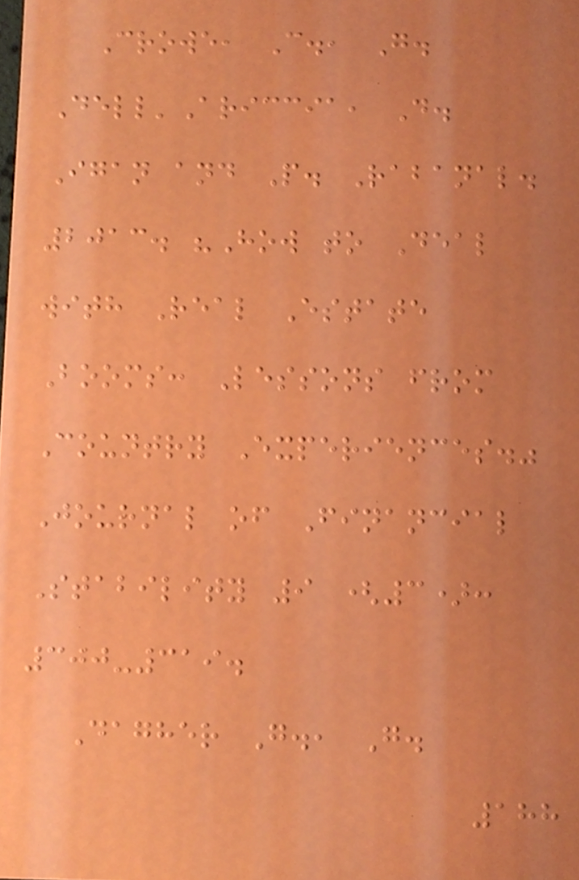Crowe, C., G.
Dell'Ariccia, D.
Igan and P. Rabanal.
2013. "How to Deal
with Real Estate
Booms: Lessons from
Country Experiences."
Journal of Financial
Stability 9 (3):
300-319.
Dagher G., G.
188
